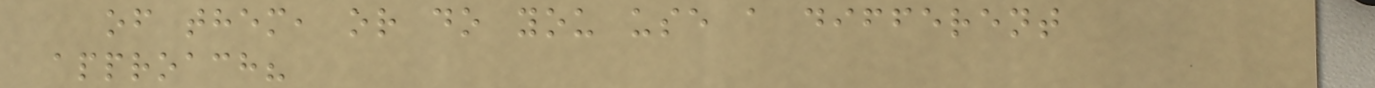of them, or do you use a different
approach?
